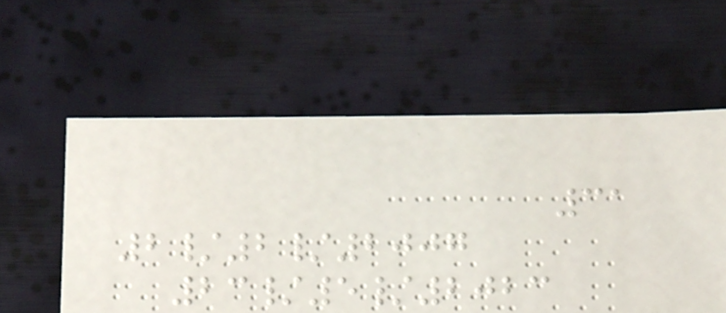31
2/2/2007
23/5/2023
